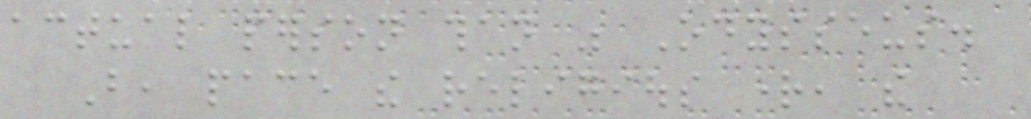actual person than was Odysseus.
But, pace the religious right, the
